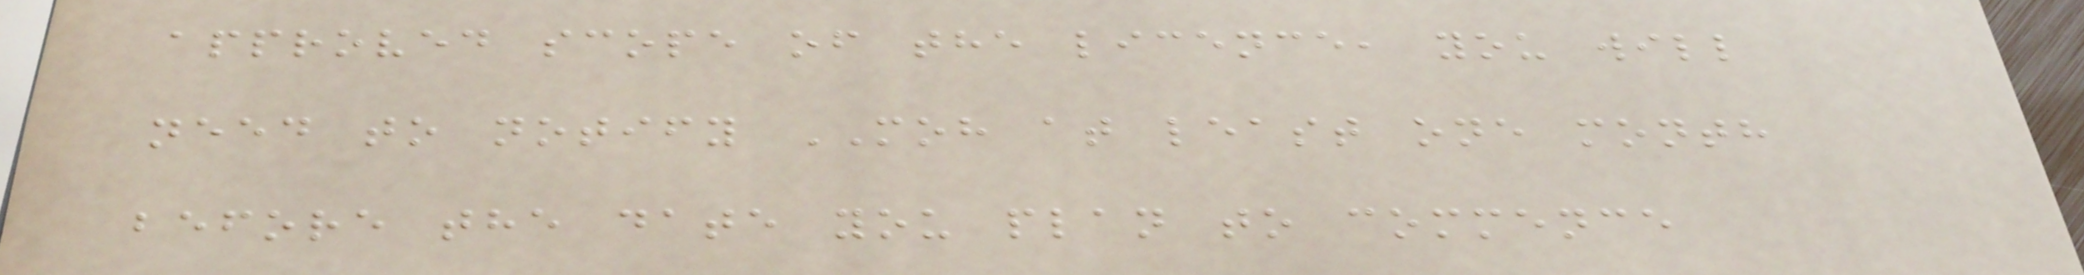approved scope of the licence, you will
need to notify MOH at least one month
before the date you plan to commence
